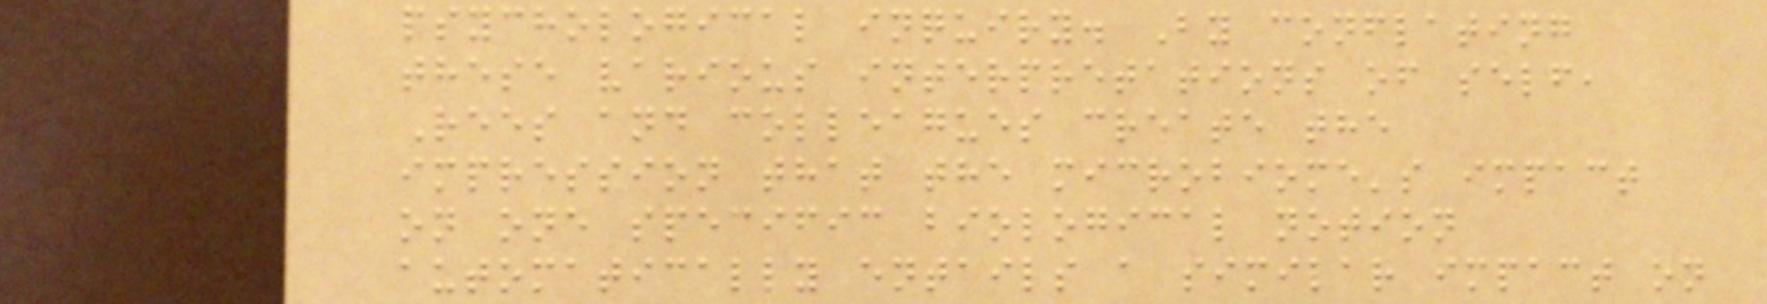psychological inquiry. By conflating
these various interpretations of self,
Rees and colleagues create the
impression that the microbiome's impact
on one specific biological notion
automatically entails a similar impact on
